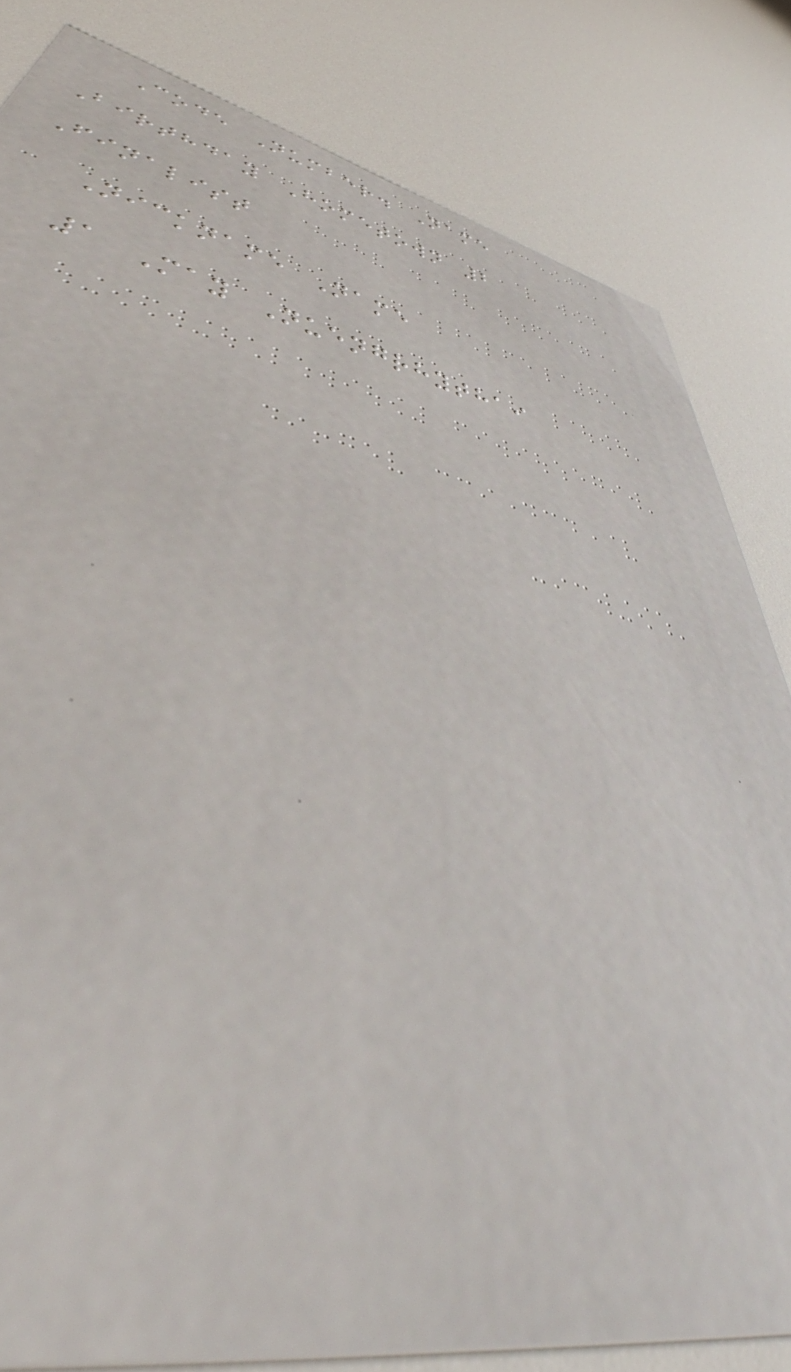Code Number. Name
Birthday Hometown 2
Finalist
Nickname Name
1 May Nuengrhythai
